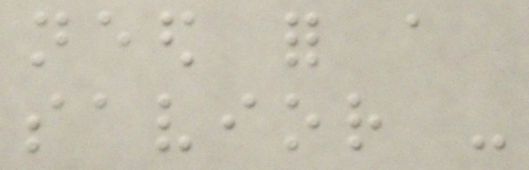need for a
savior -
